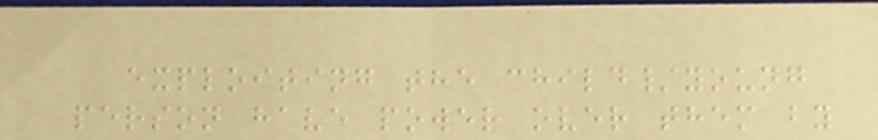exploiting the child/young
person have power over them by
